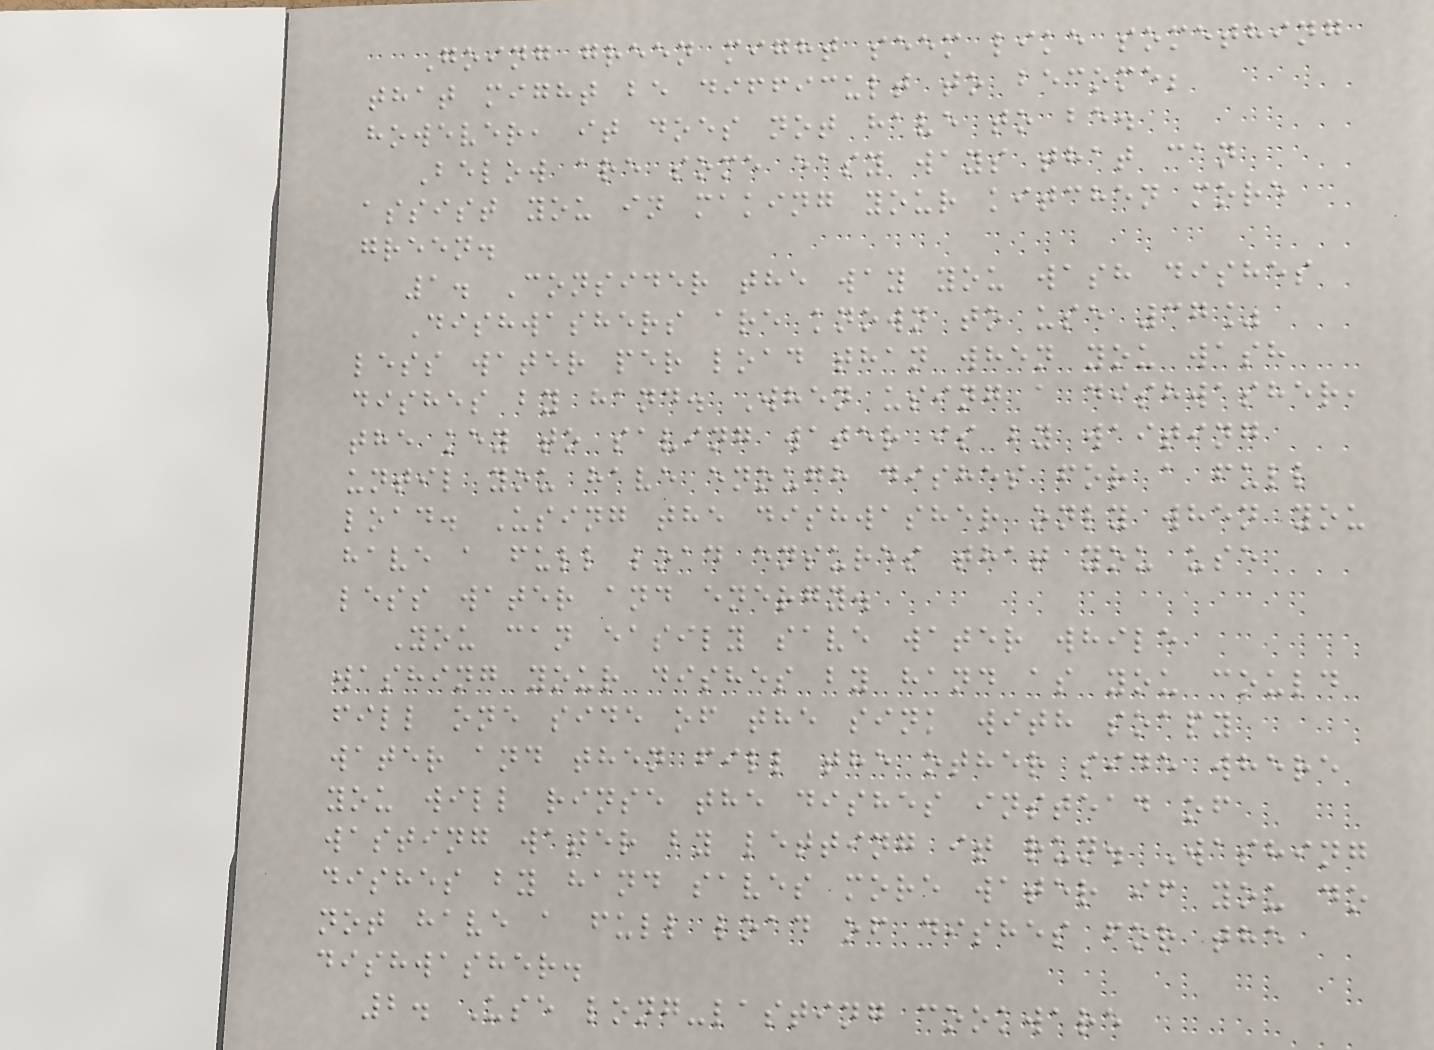Going green might seem like something
that might be difficult to become;
however, it does not have to be.
Below are some easy ways that can
assist you in making your kitchen more
green.
1. Consider the way you wash dishes
Dishwashers are known to use 37%
less water per load than when you wash
dishes by hand. When using a dishwasher,
the key to saving water is by waiting
until you have enough dishes for a full
load. Using the dishwasher only when you
have a full load ensures that you use
less water and energy.
You can easily save water while
washing your dishes by hand as you could
fill one side of the sink with soapy
water and then fill the other side where
you will rinse the dishes instead of
wasting water by letting it run. Washing
dishes by hand saves more water if you do
not have a full load of dishes for the
dishwasher.
2. Use long-lasting cookware
